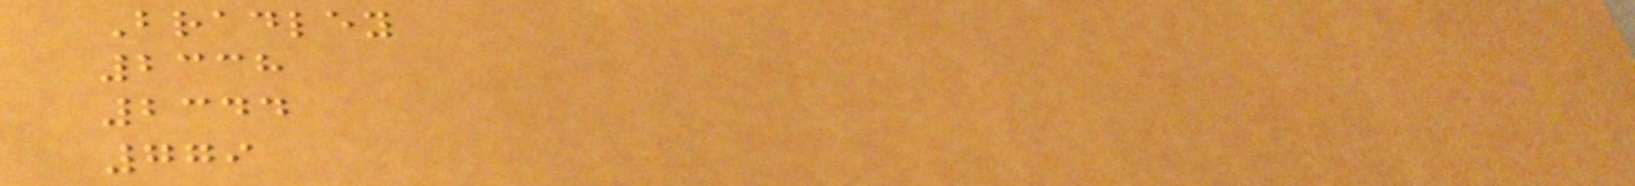Bradley
2338
2344
779
